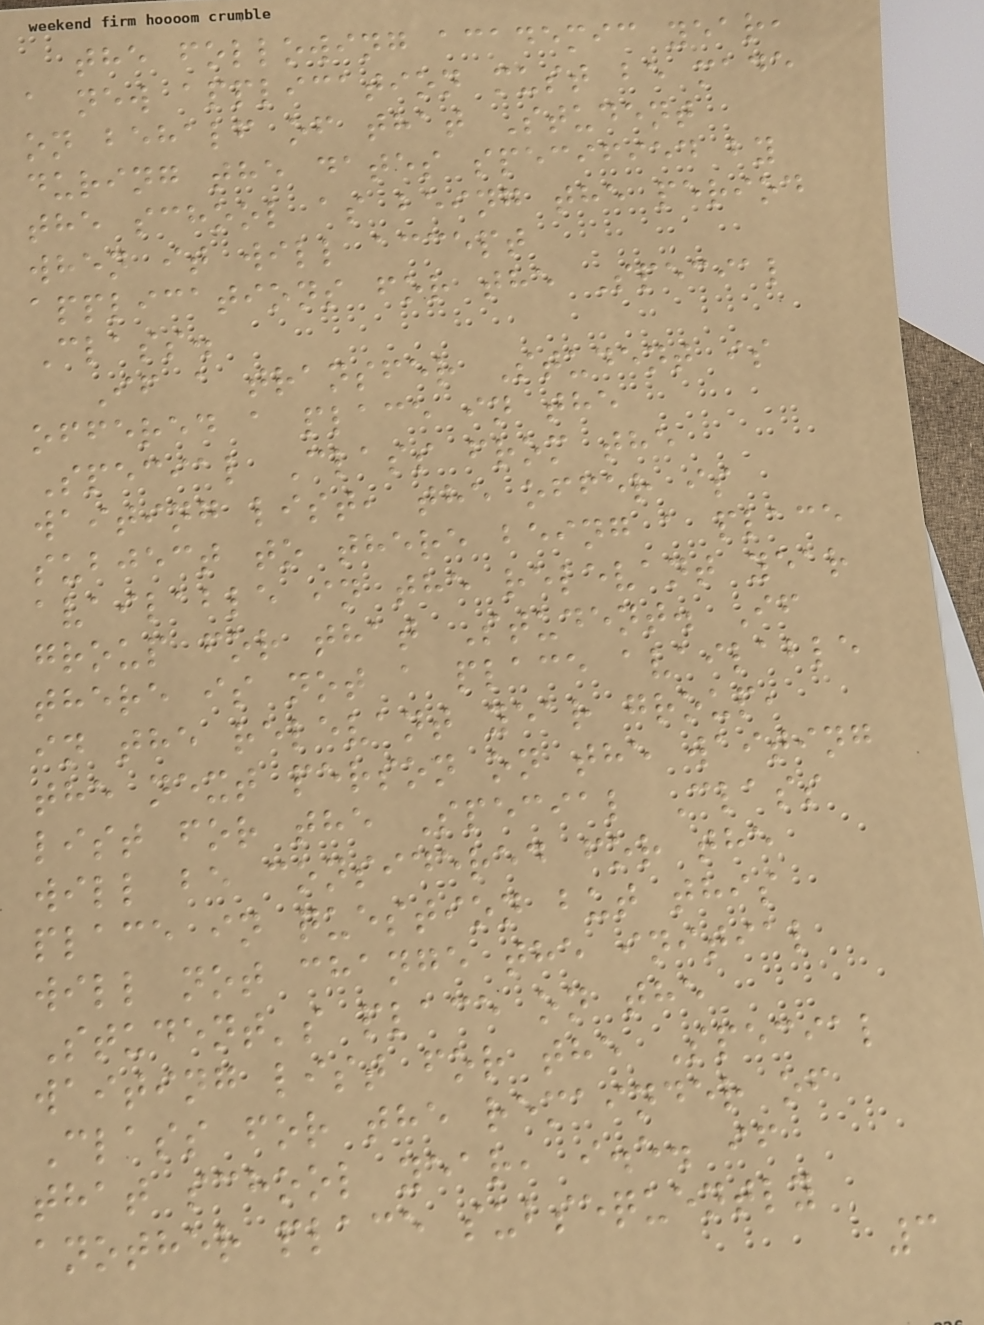the following academic year,
a new application must be made
on behalf of that Student
during the dates specified by
the school as being the period
when it will accept
applications for the Special
Class.
If a transfer Student is
offered a place in the
Special Class from the
waiting list, the offer is
subject to there being a place
available in the relevant year
group for that Student. If
there is not a place available
in the relevant year group,
the next person on the waiting
list for the Special Class
will be considered for the
place in question but this
will not change the initial
Student's place on the
waiting list for the Special
Class for the remainder of
that school year, i.e. if
another place subsequently
3
